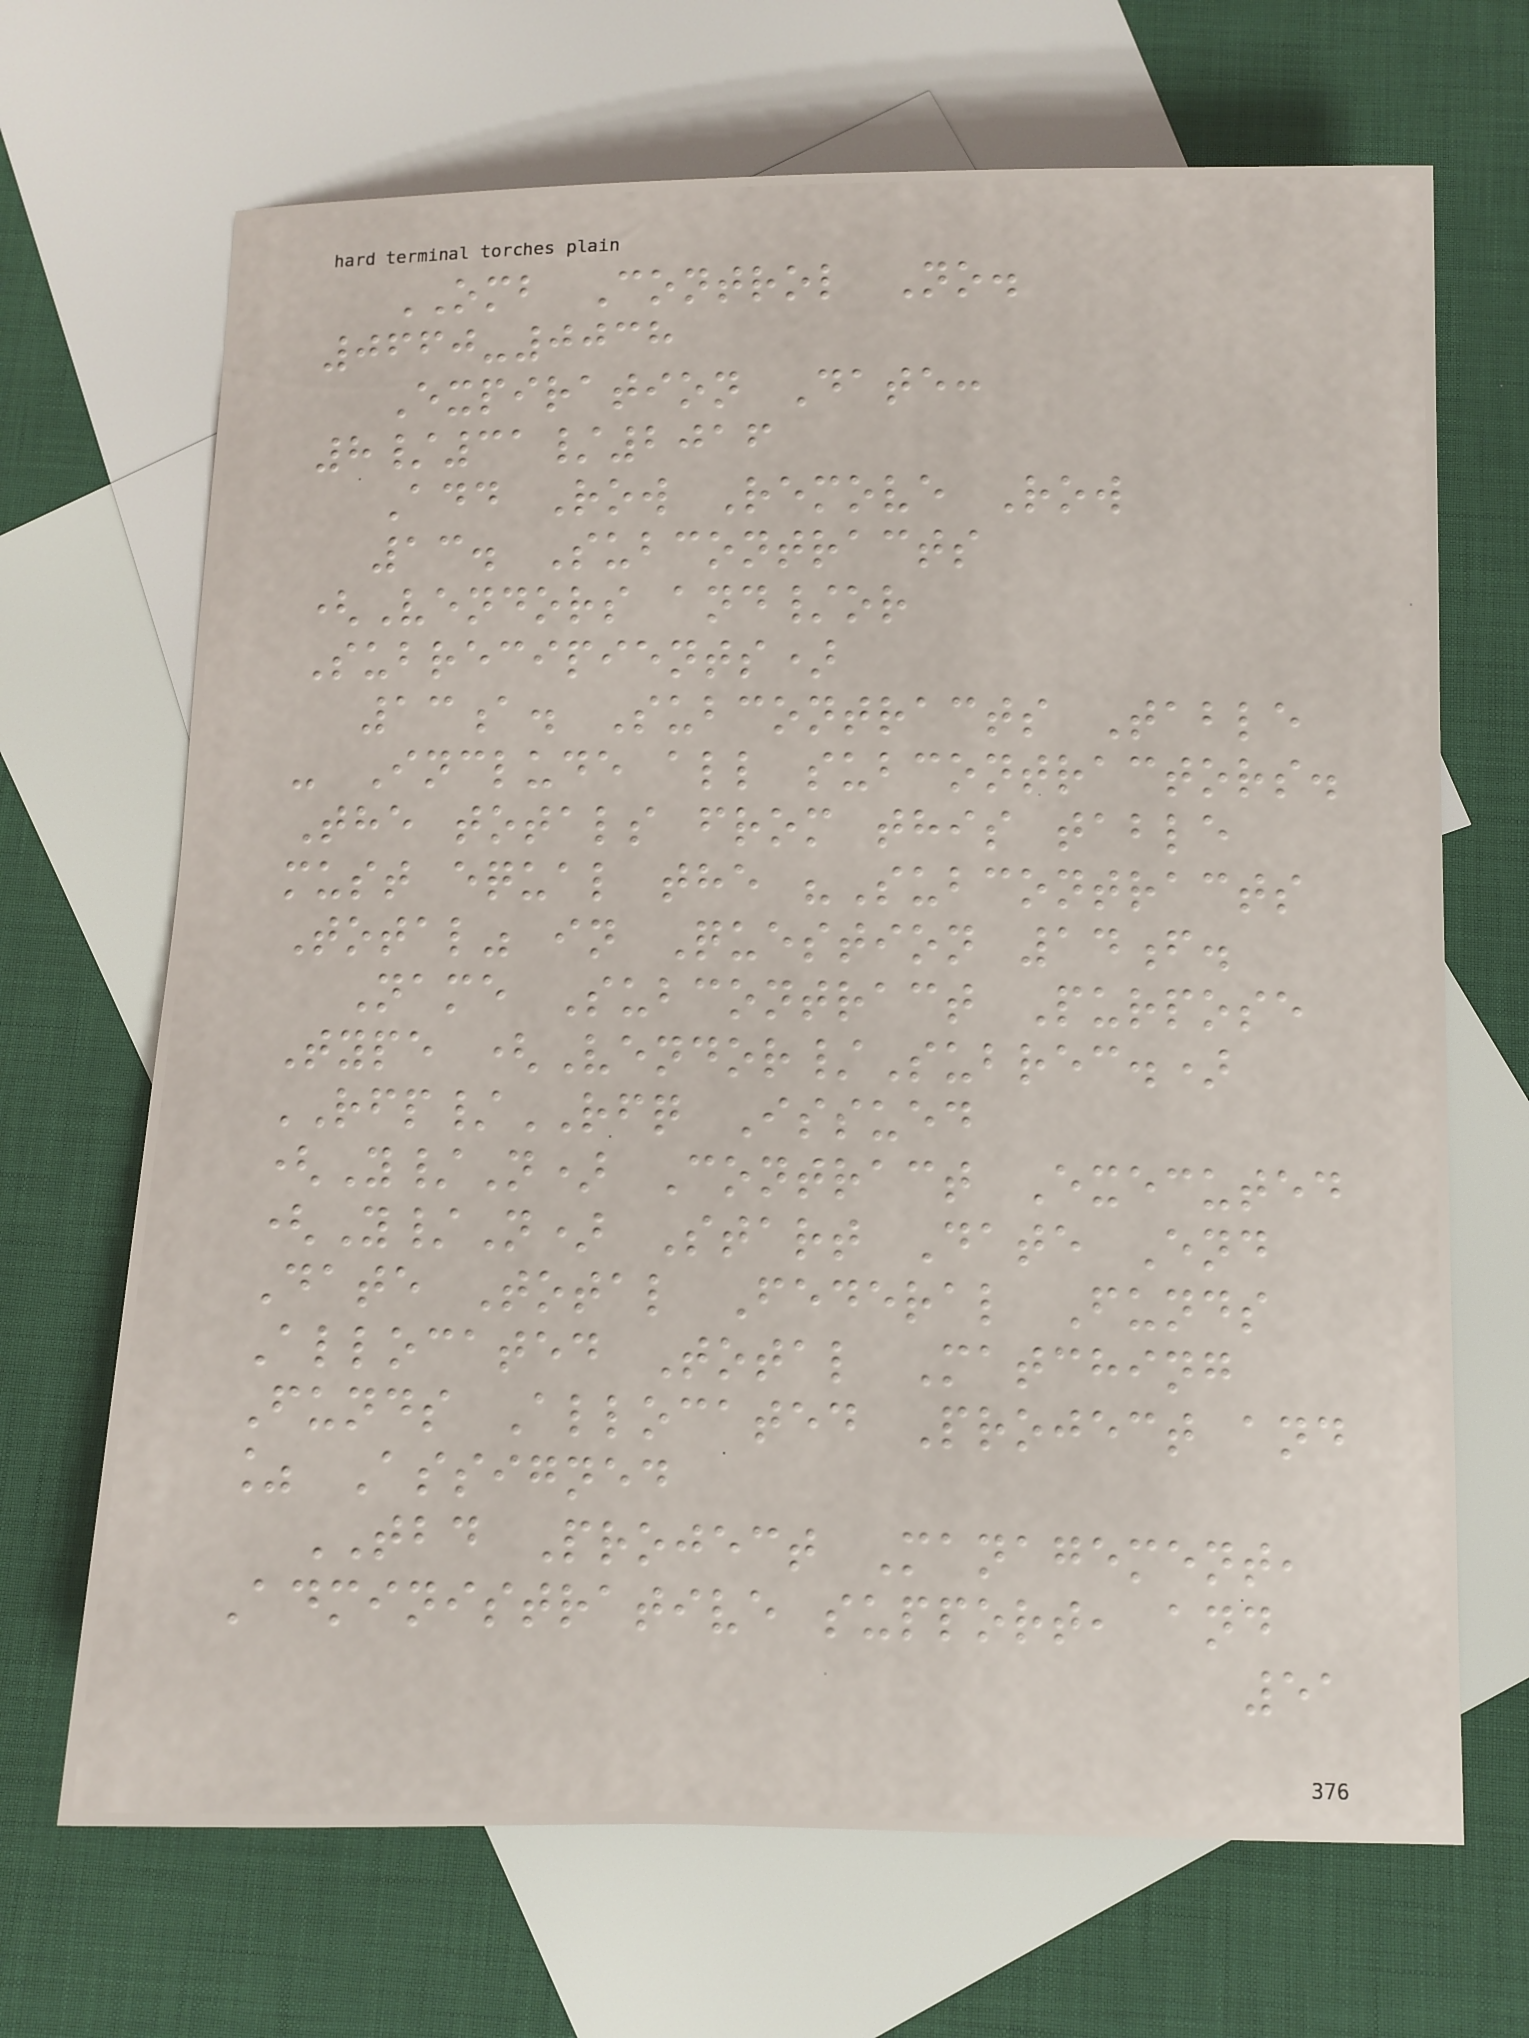OMB Control No.
0660-0038
Expiration Date:
8/31/2016
Add Row Remove Row
13. Subcontracts
(Vendors and/or
Subrecipients)
13a. Subcontracts Table
- Include all subcontractors.
The totals from this table
must equal the "Subcontracts
Total" in Question 14f.
Name Subcontract Purpose
Type (Vendor/Subrec.)
RFP/RFQ Issued
(Y/N) Contract Executed
(Y/N) Start Date End
Date Total Federal Funds
Allocated Total Matching
Funds Allocated Project and
% Assigned
TBD Project Management,
Administrative support, and
51
